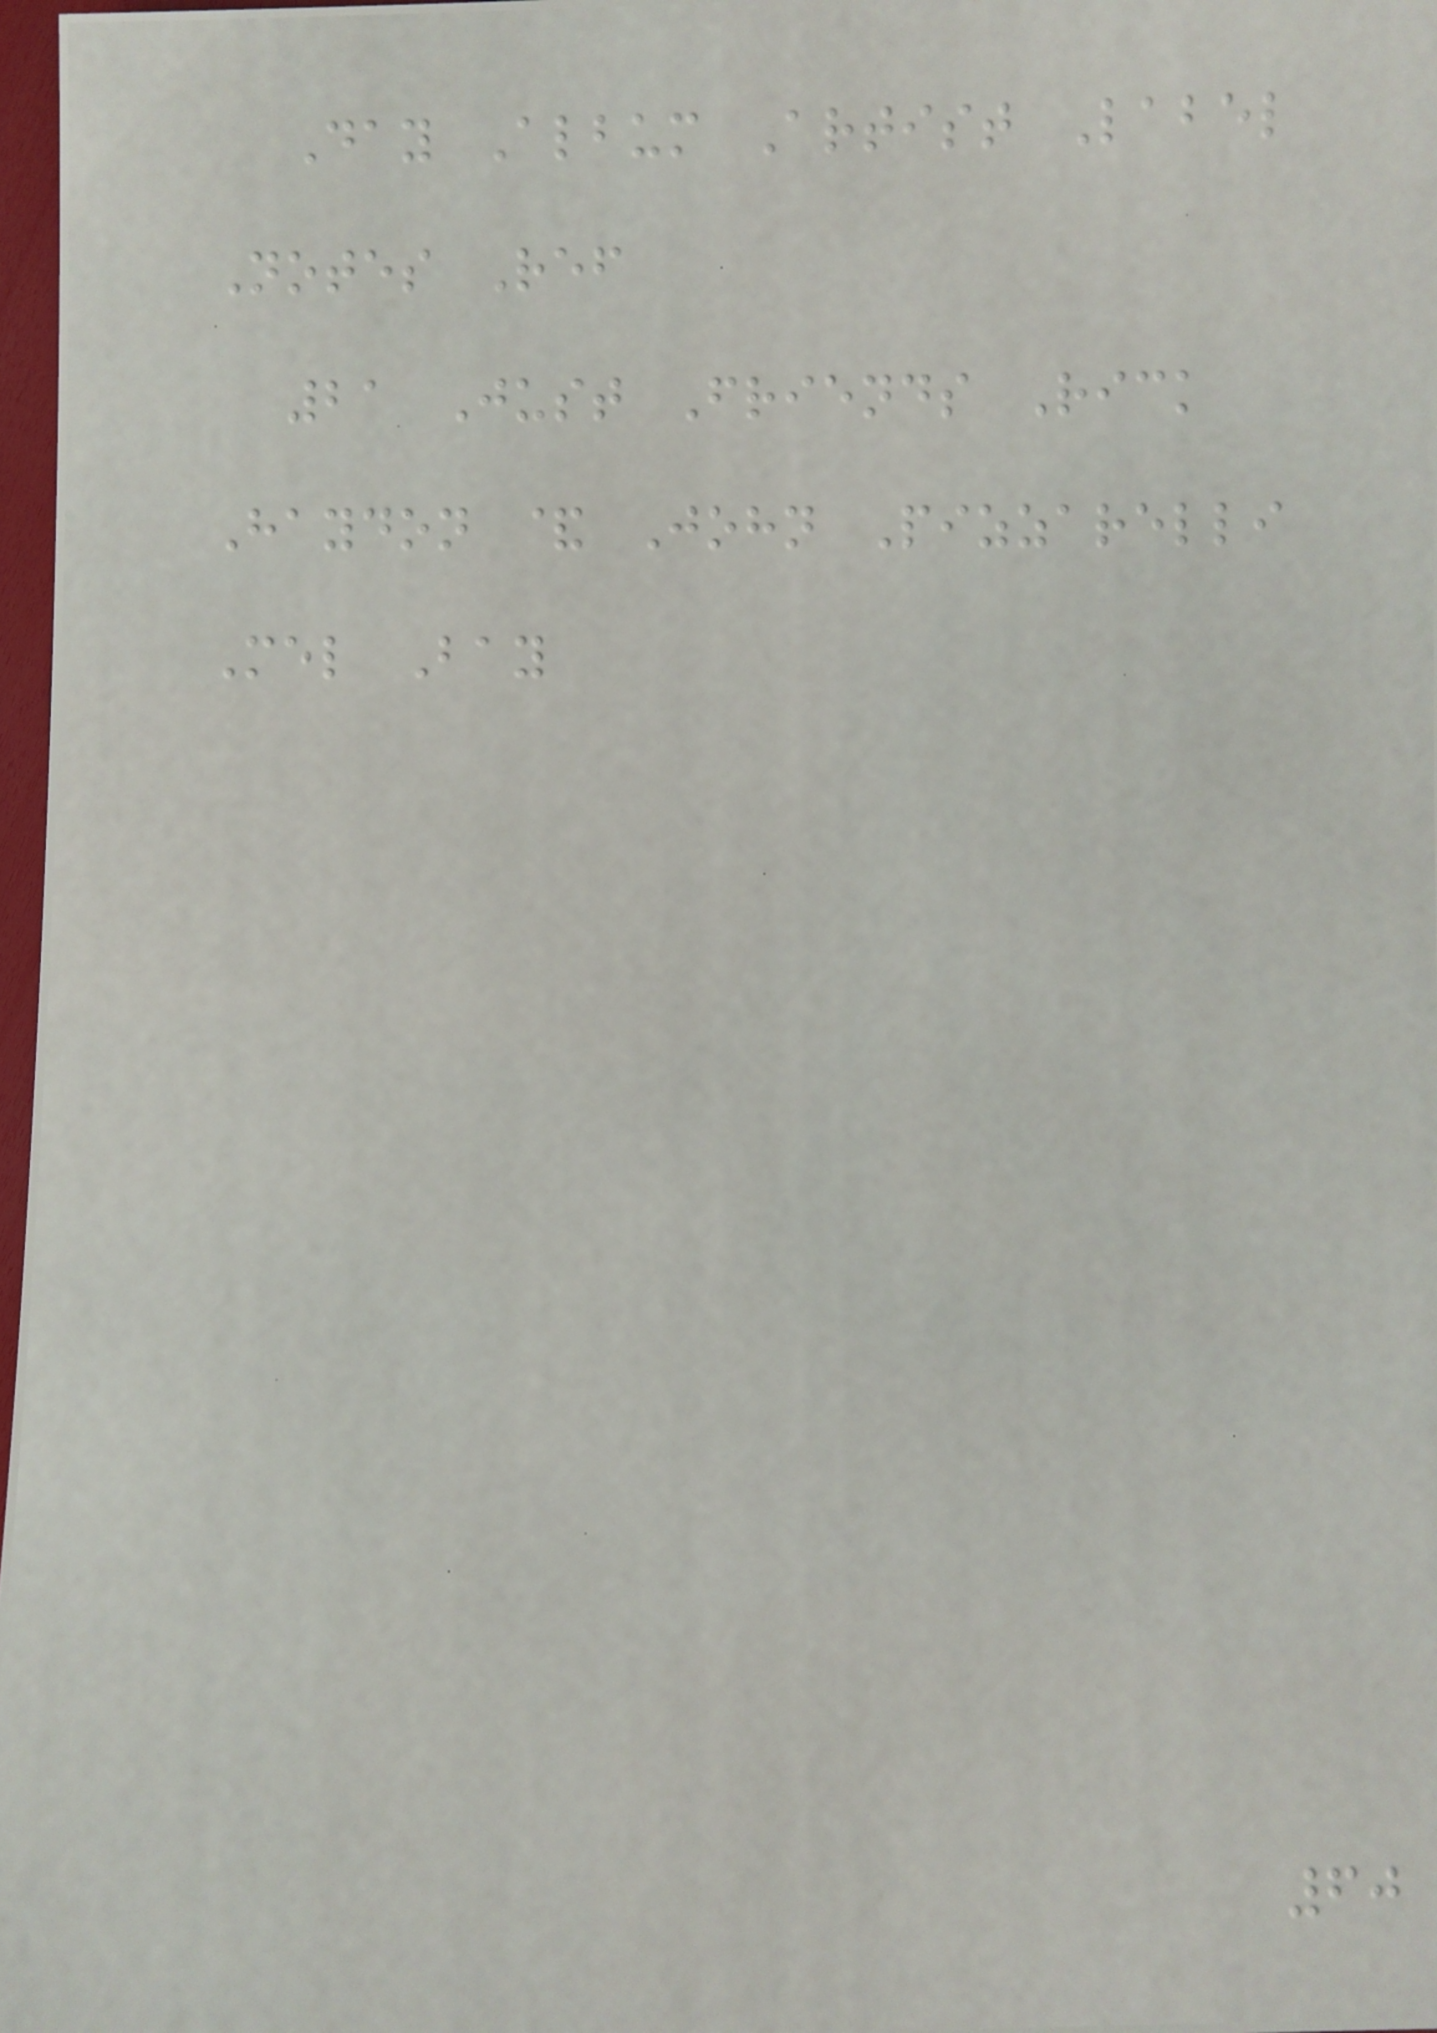Day Album Artist Label
Notes Ref
21 Just Friends Rick
Haydon & John Pizzarelli
Mel Bay
60
